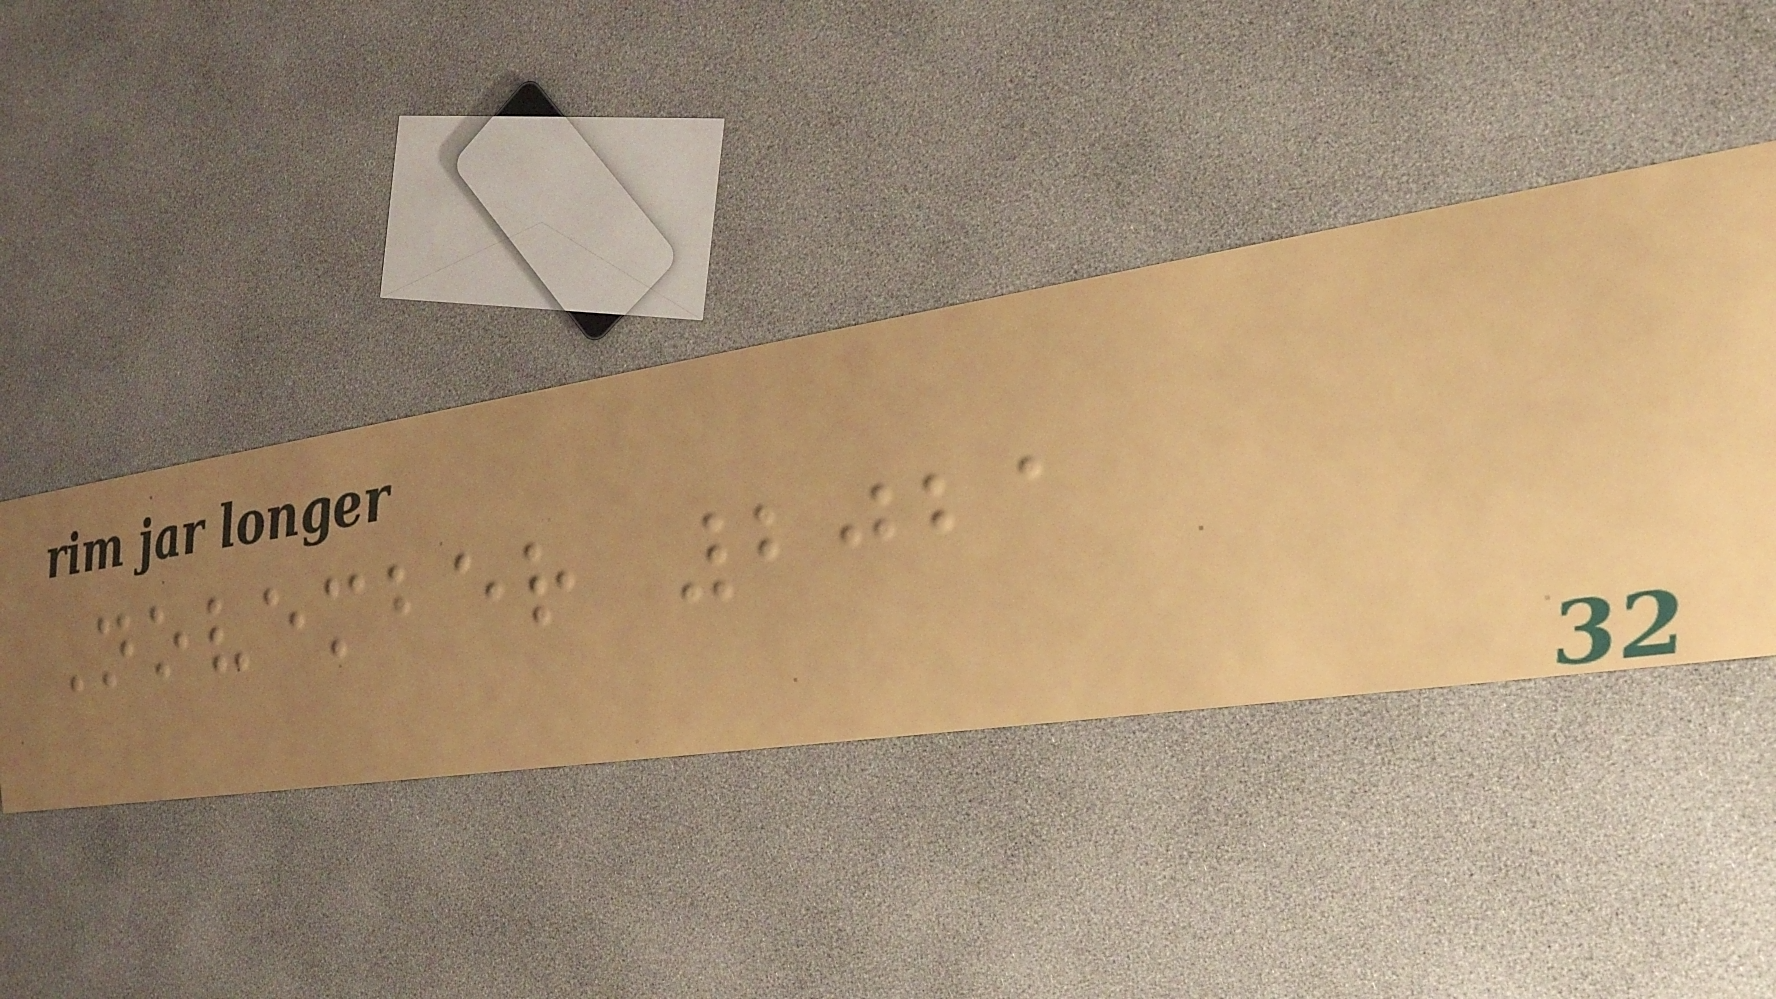November 2021
